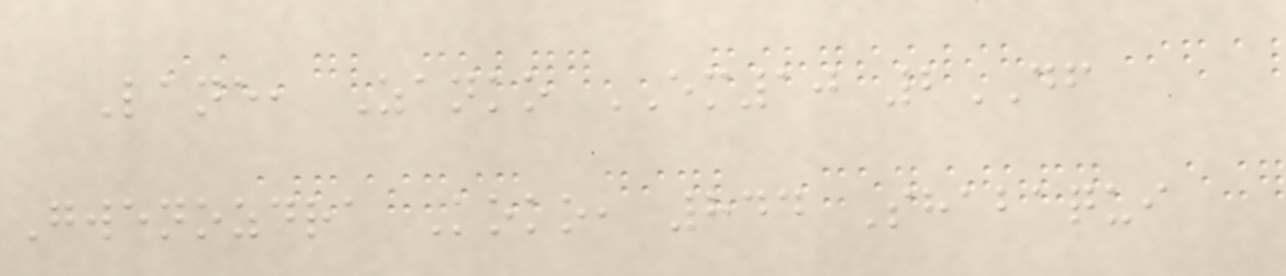Lane, Zanko EM10 2DF
Gwenozdra Koko, 844 Shabaqui
